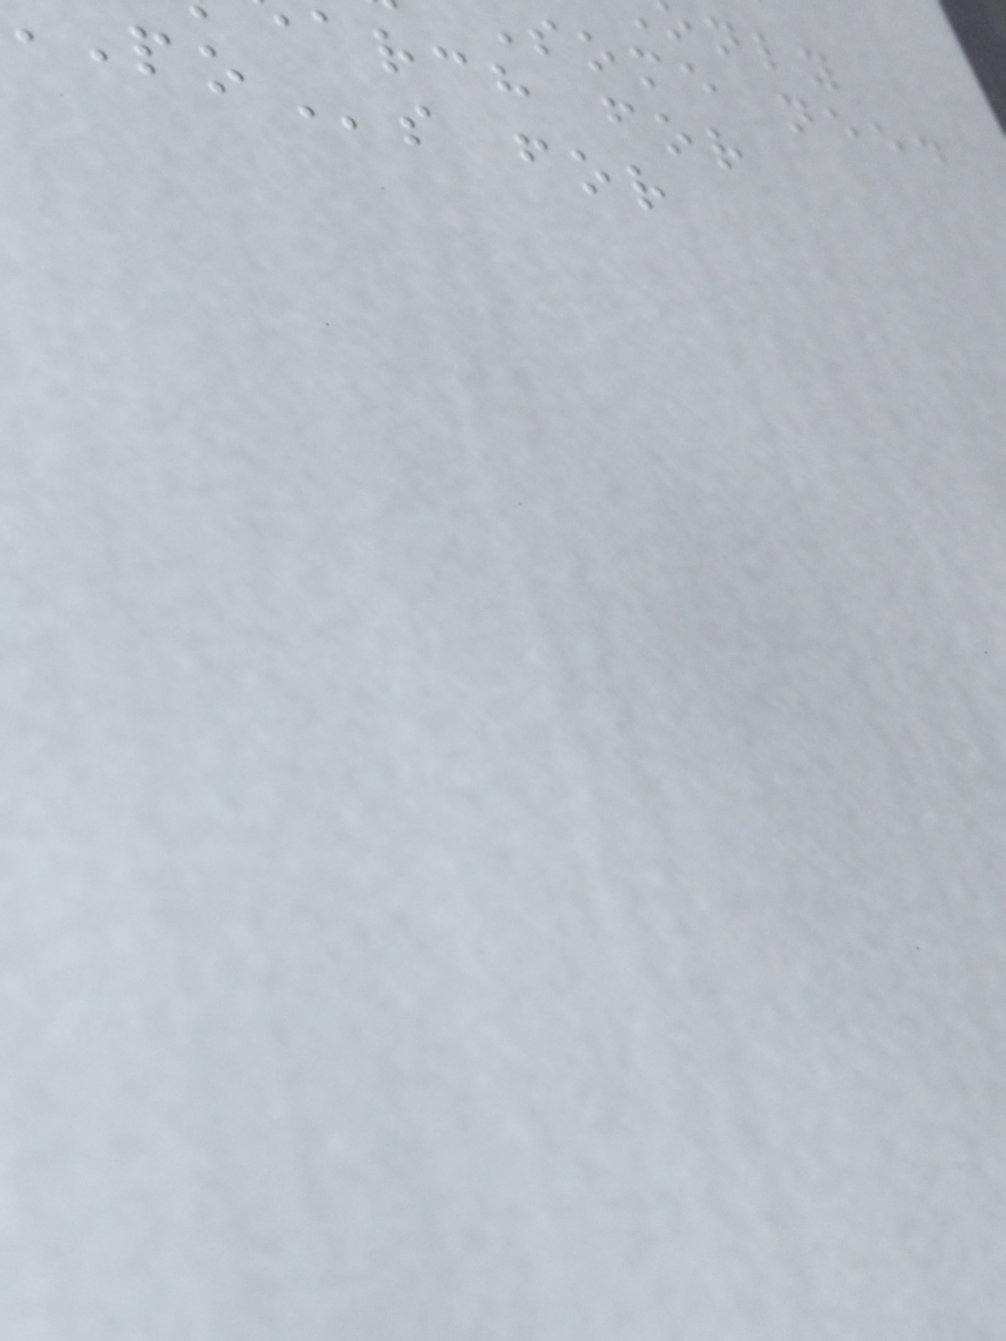some need
arch for
s for
